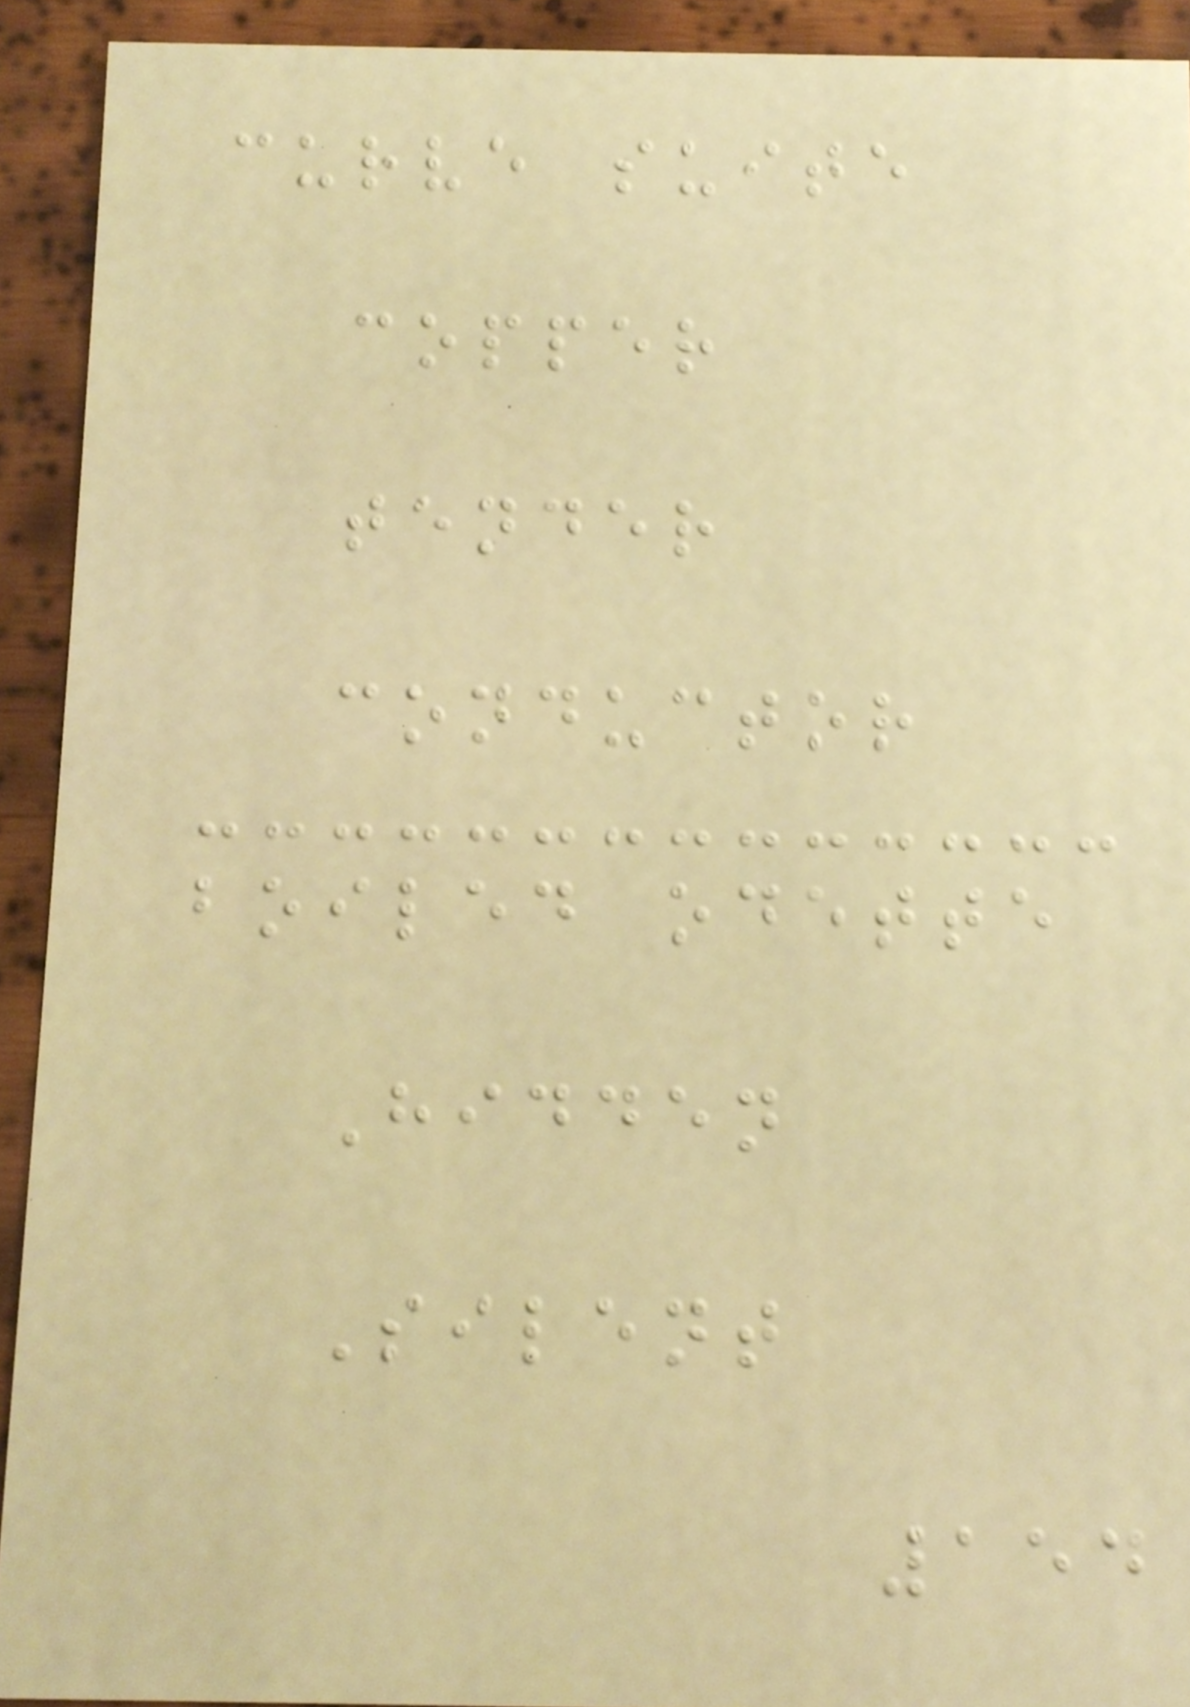curve suite
copper
tender
conductor
boiled odette
Hidden
Silent
154
